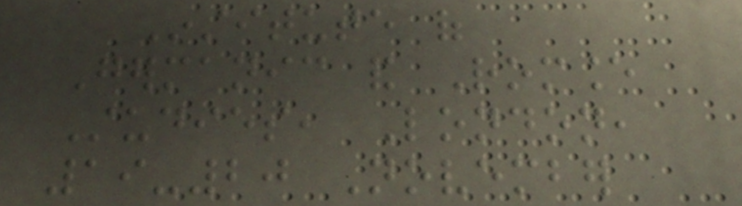Institute of
Germanic and Romance
Studies, London,
19-20 November
